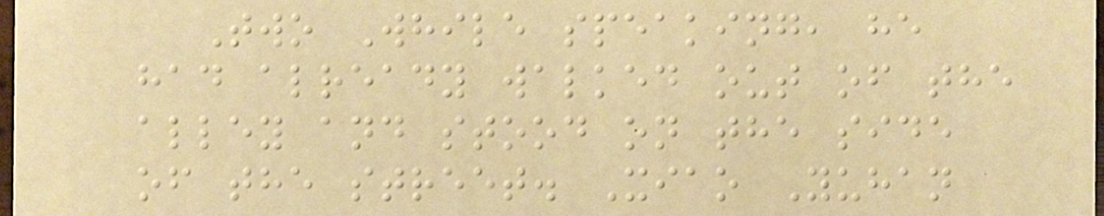Two While speaking, he
had already walked out of the
alley and stood on the side
of the street. Xiao Yuhan
